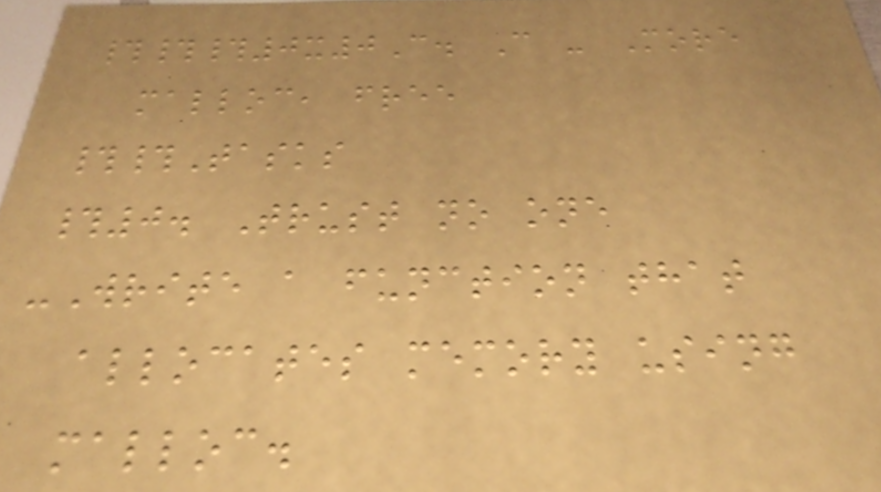###0x0C. C - More
malloc, free
##Tasks
#0. Trust no one
-Write a function that
allocates memory using
malloc.
